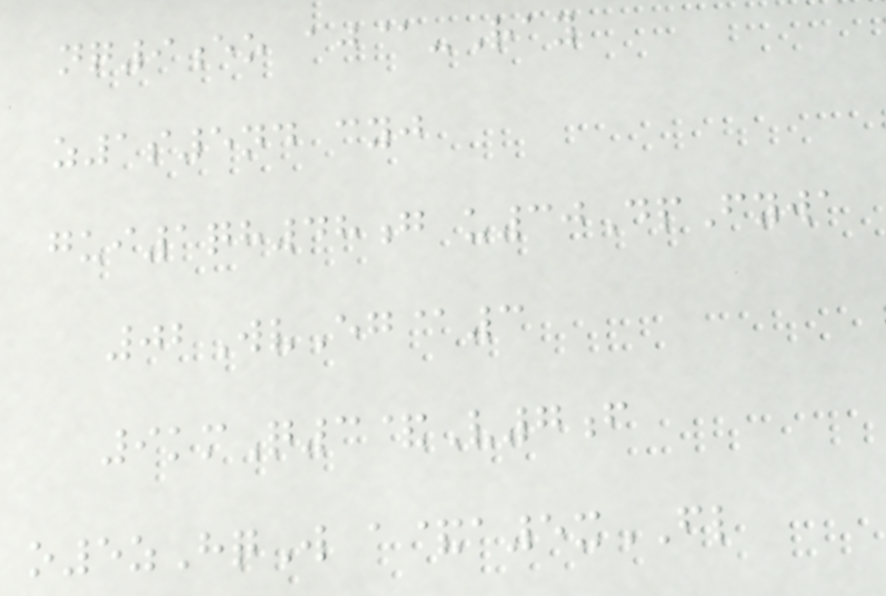nq9eo aj@-Ray
z1s5nd cyj
gui1qh48g u30DpFywa
02WvEg@3
9kmQ3&V7f
o5zHqW a&a5xFL
